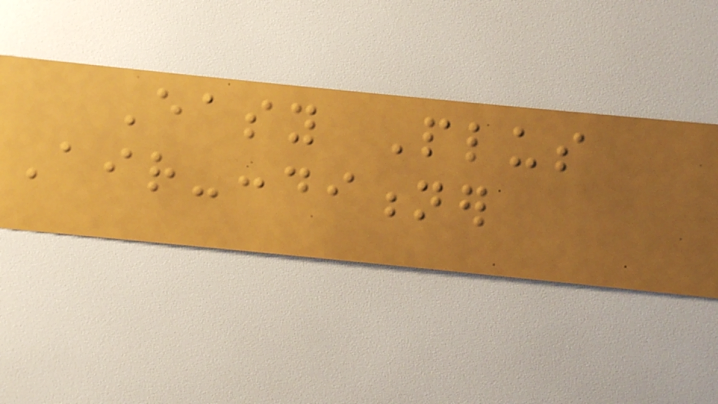Easy Plus
Air-conditioner
